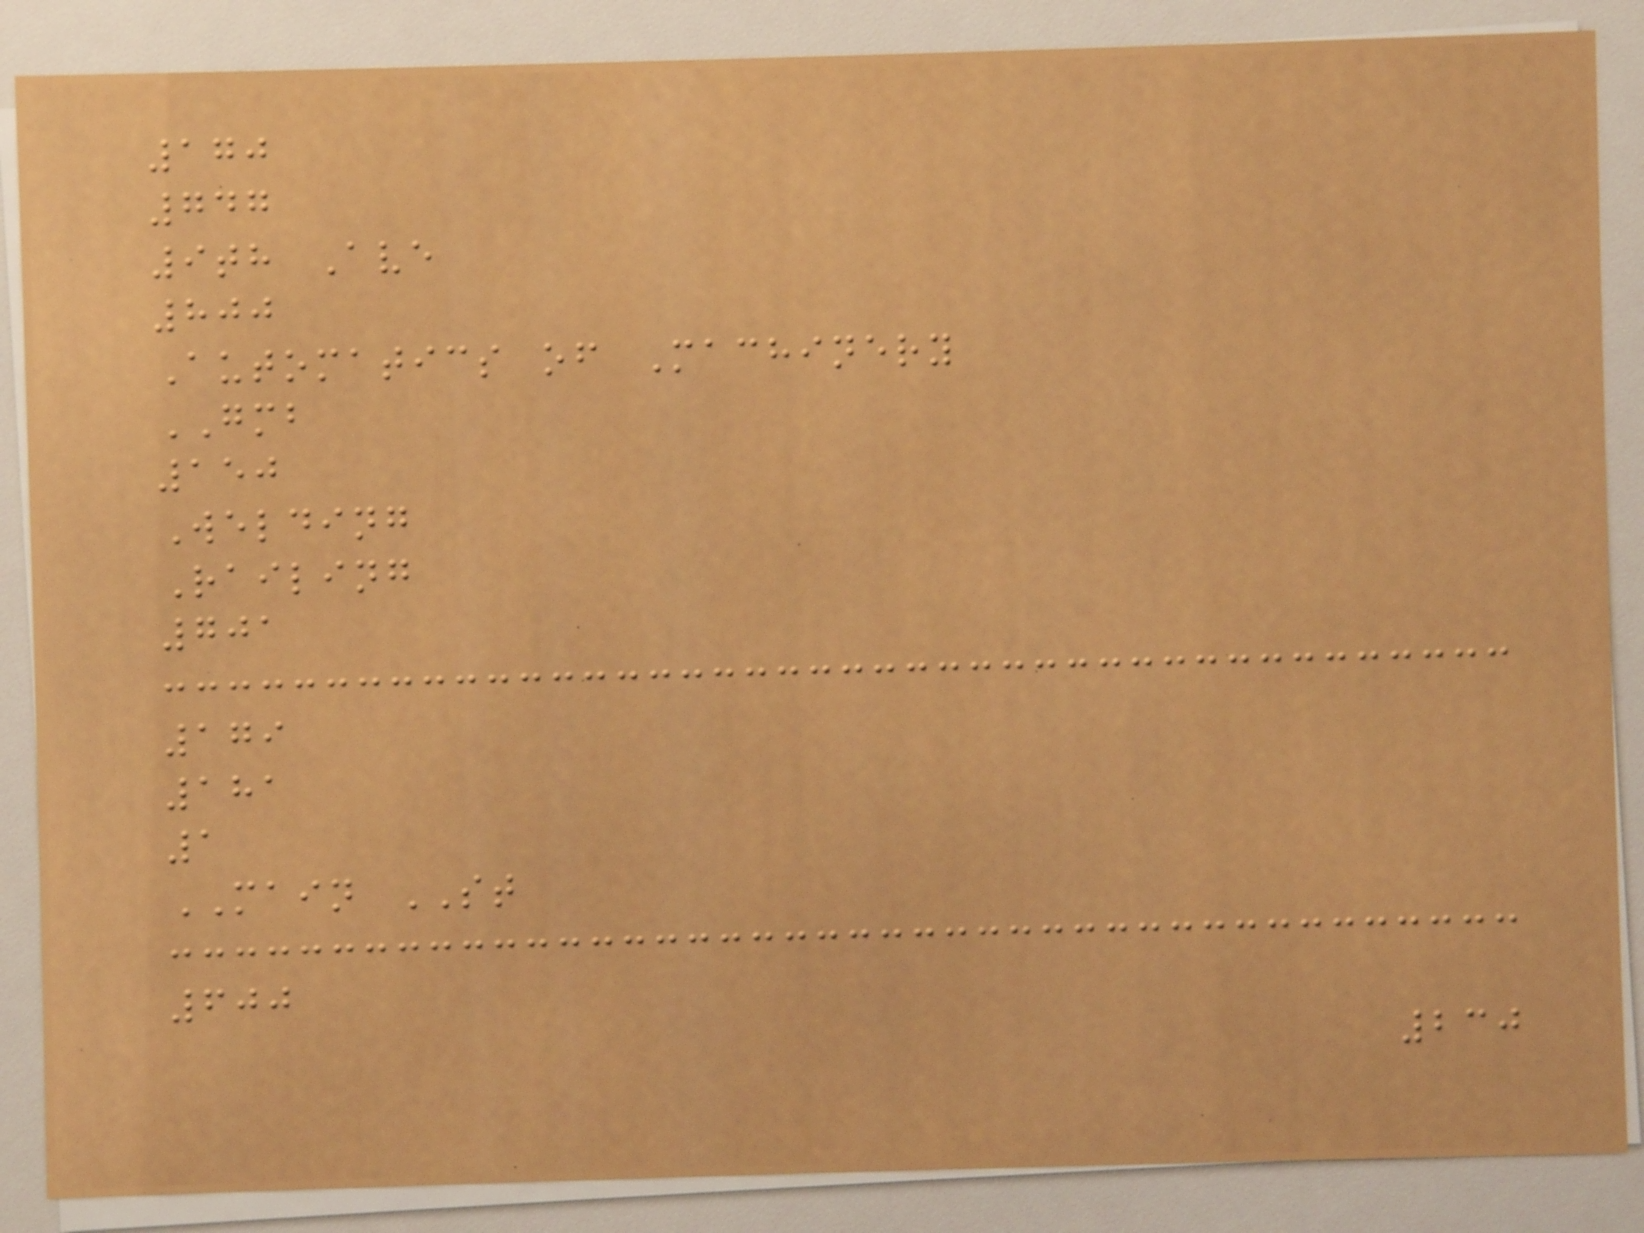170
747
9th Ave
800
Automatics of Machinery
GMB
150
Welding
Railing
701
179
181
1
MAIN ST
600
230
